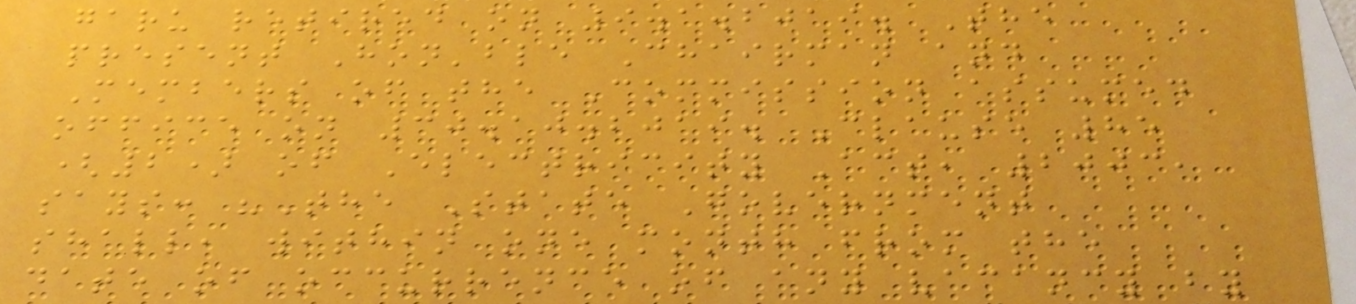garu retired on 9.1.2019. The
present Hon'ble Chairman and
Members of the Commission assumed
office on 30.10.2019. Clause 85
(2) of Electricity Act, 2003,
says: "The State Government
shall, within one month from the
date of occurrence of any vacancy by
